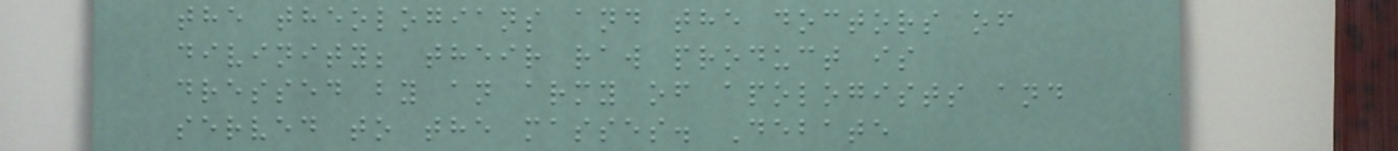the theologians and the doctors of
divinity; their raw product is
dressed by an army of apologists and
served to the masses. Debate
